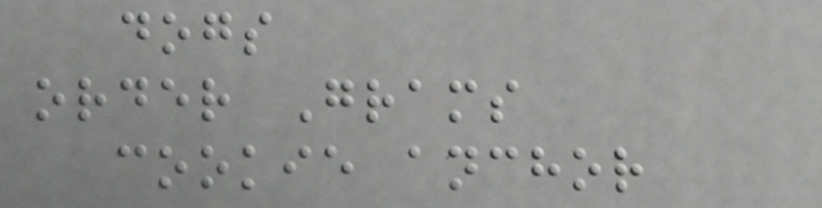dogs
order Grams
cookie anchor
